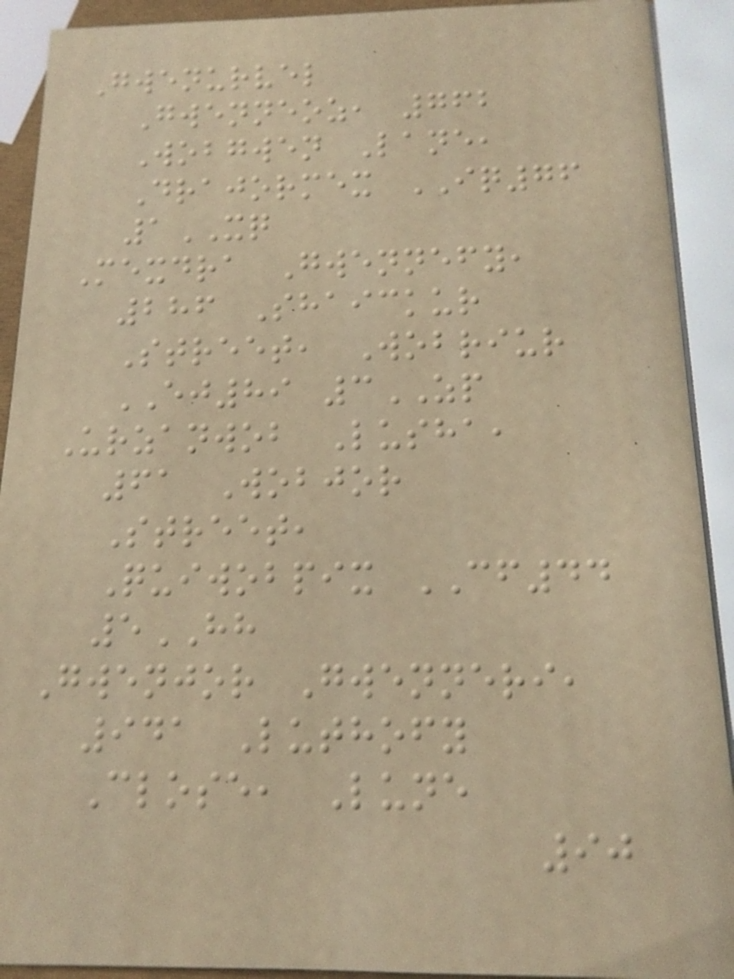Gwenurvel
Gwenneoz, 762
Wobgwen Lane,
Drajormex IQ76
1XQ
Mexdra Gwennefy,
286 Shaickur
Street, Wobriur
EJ89 3ZP
Urzanwob Lusha,
61 Wobjor
Street,
Quiwobpix CF44
5HH
Gwenjor Gwenneri,
941 Luthofy
Close, Lune
90
